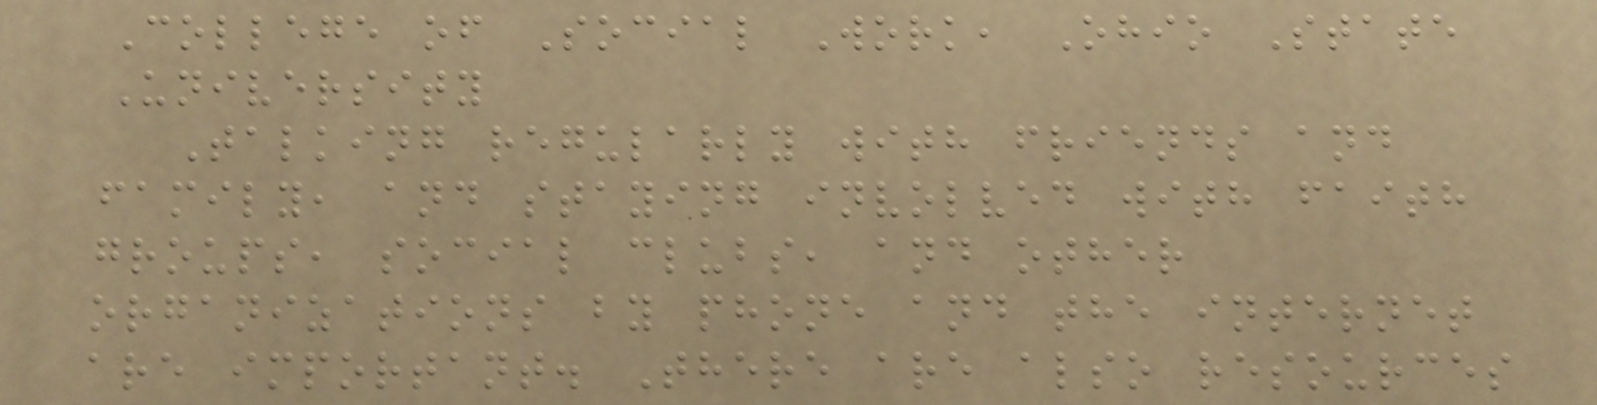College of Social Work, Ohio State
University
Talking regularly with friends and
family, and staying involved with faith
groups, social clubs, and other
organizations by phone and the internet
are important. There are also resources
